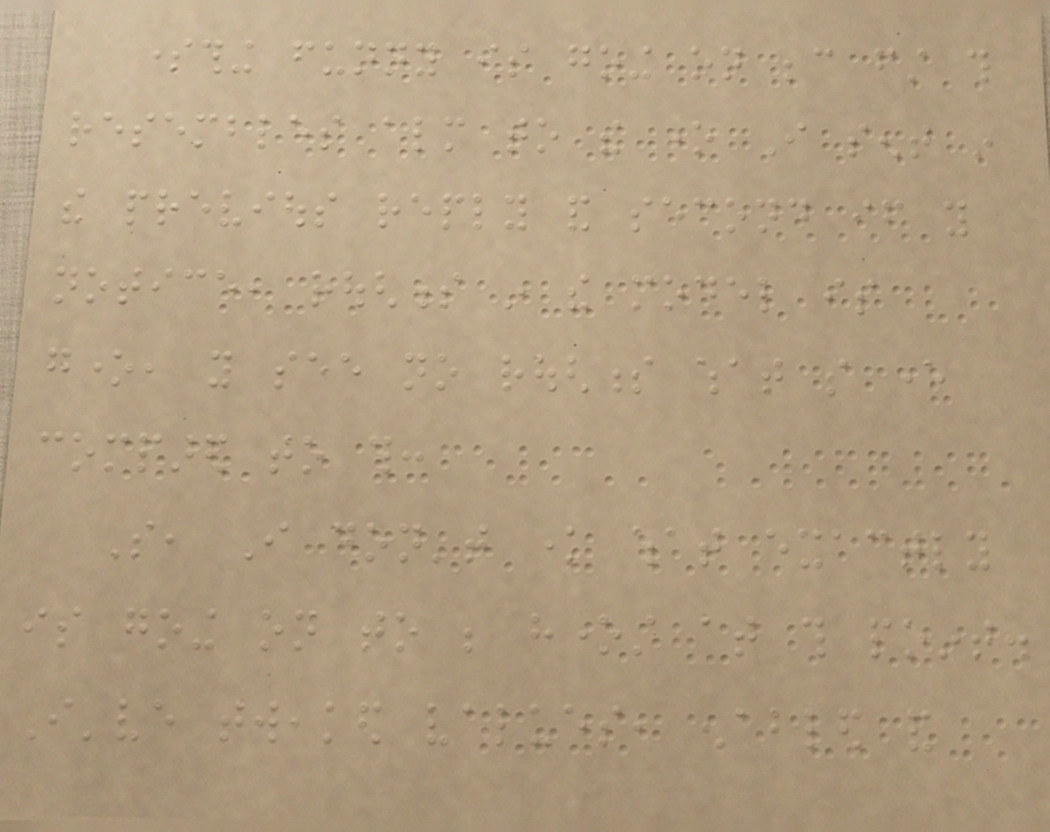something funny is going on because first this
resembles almost to the one I sent in
the previous reply and second if you
notice, roughness in the model is
gone, you see no roughness what so ever
compared to this:
So, I don't know what exactly
is going on to be honest at this point.
I've tweaked values, enabled and
